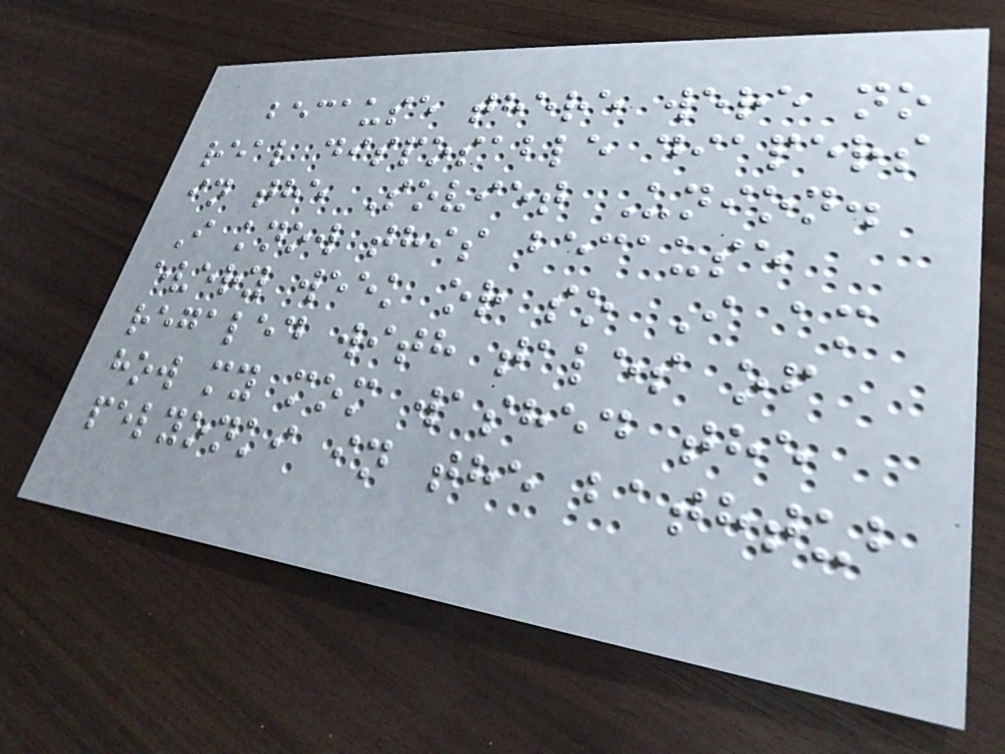because there were no
real disposable diapers
in the Soviet Union.
I know this because
every week or so I am
regaled with tales of
how my mom washed the
pelyonki in the bathtub
